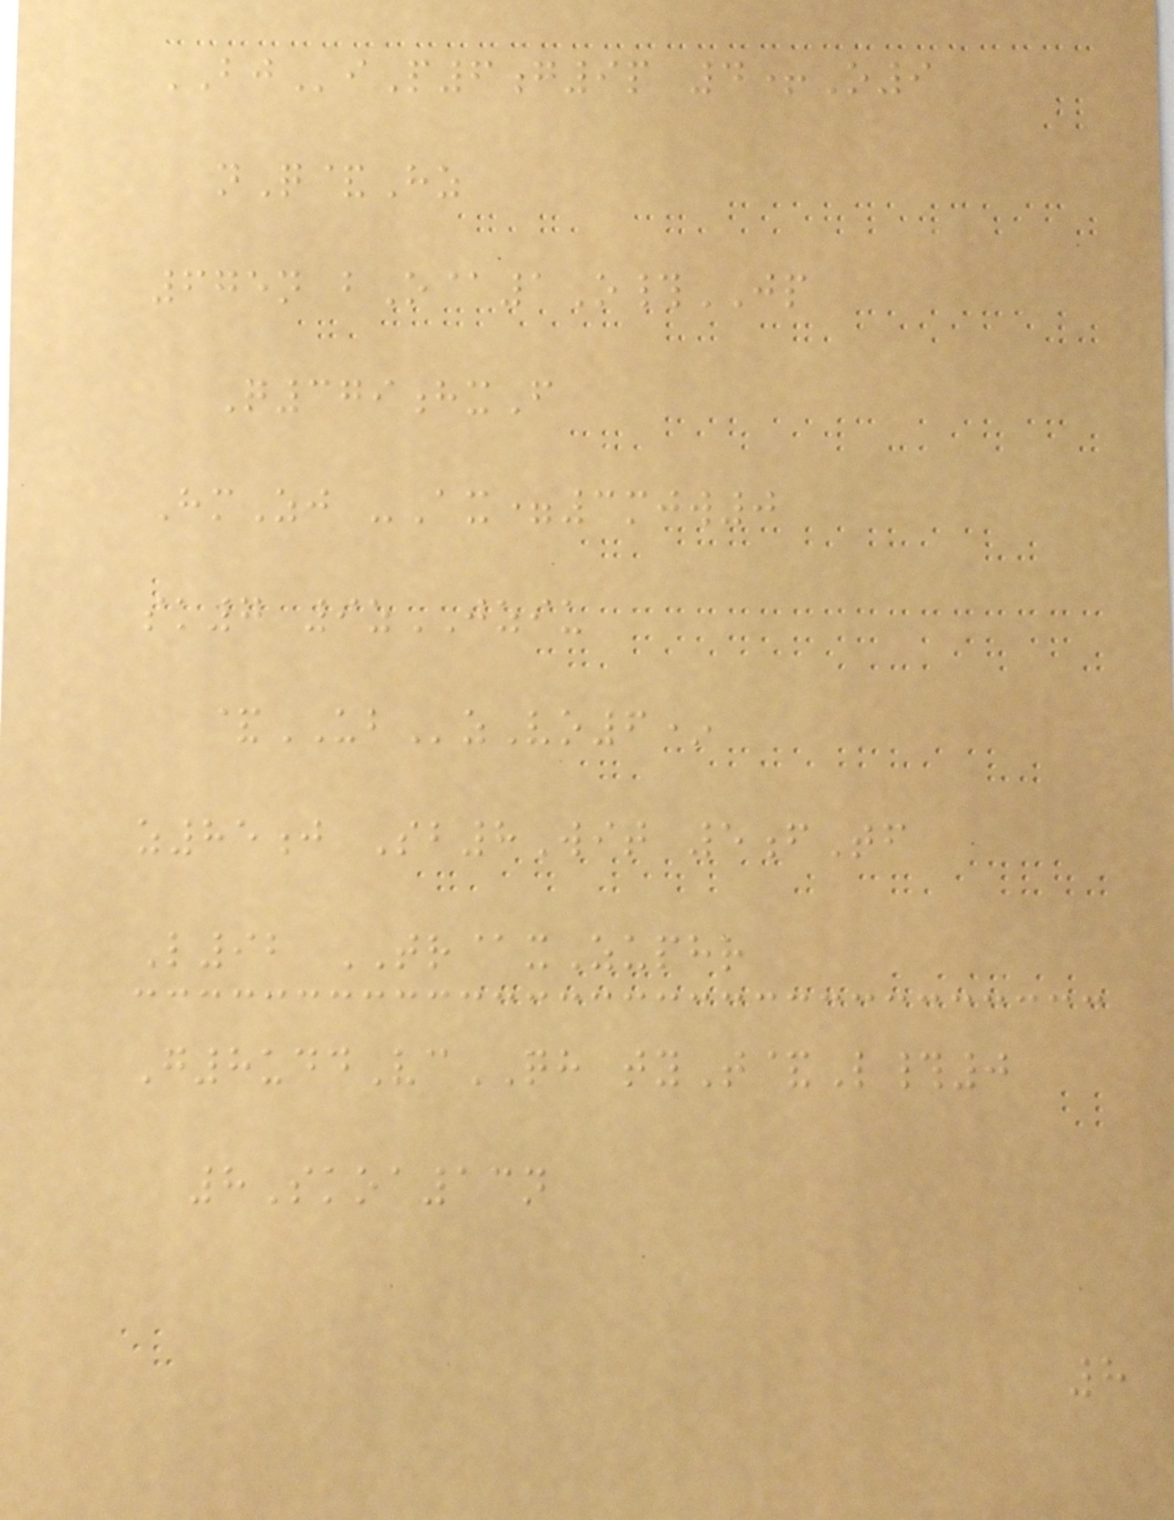BJiP6g9p 4+O9
nQ&Hz
675n bO@1O#JP
Q379hxF
HmZj -Ax=3mjw0
sk7 9zJZIU
&UBzVo6*
z85j Sb8Wit 5fTf
L92 TR@xZuphr
G8uddVcQH tyT&L#0
8Skoa13n
8
